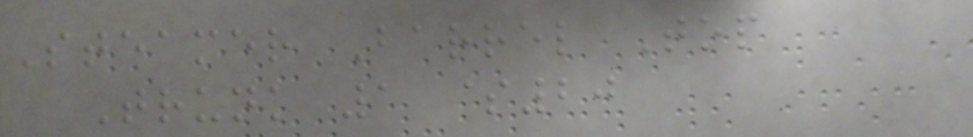Steamer Barrel Top
Trunk 1 $20
